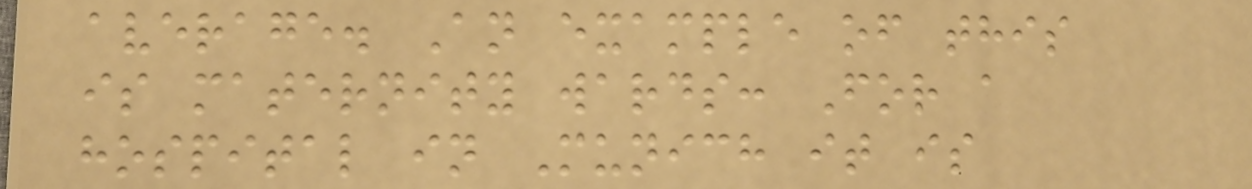average. An example of this
is maternity wards: For a
hospital in Munich it is
